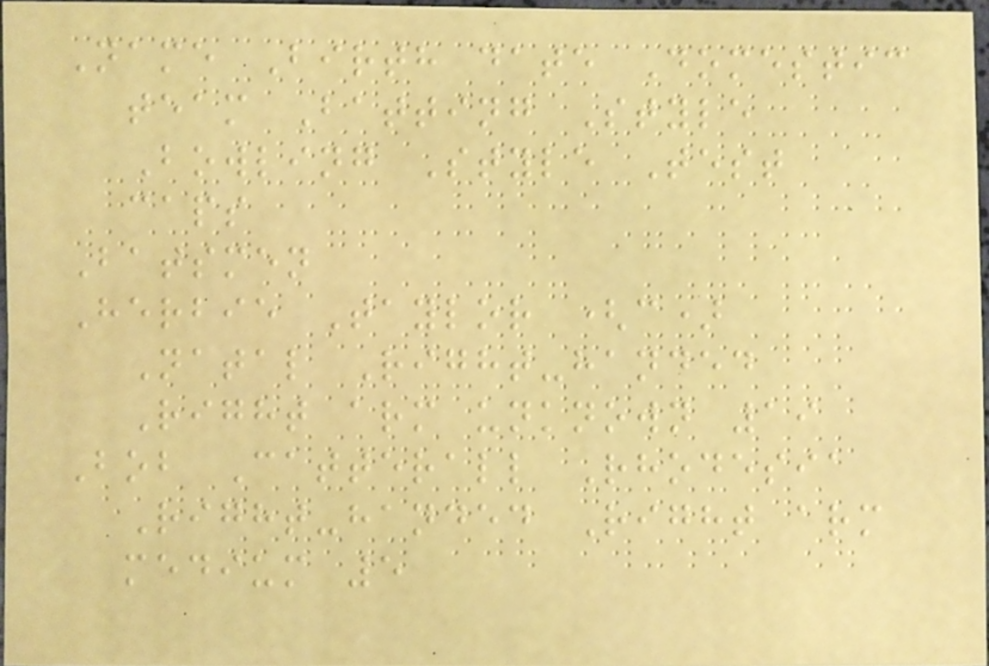Name Birth date Domestic
team Batting Style
Bowling Style Test
caps
Batsmen
Herbie Taylor (c)
Natal Right-handed
Right arm unknown 19
Bob Catterall Rhodesia
Right-handed Right arm
medium 5
